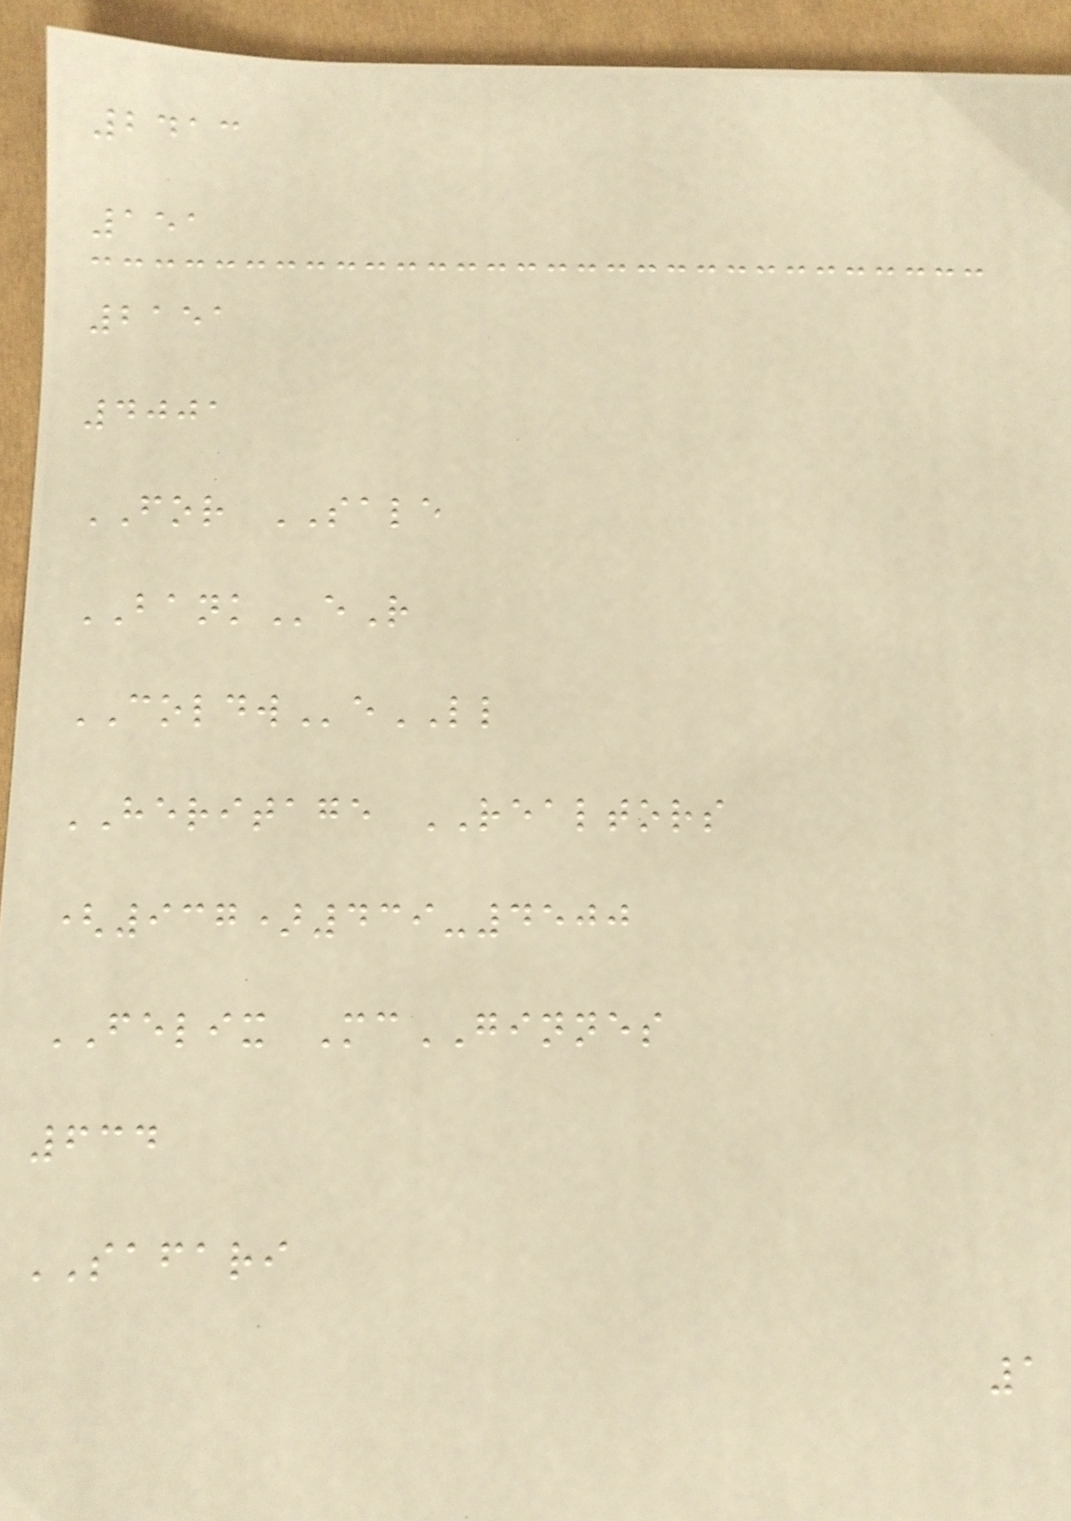2413
151
2151
4001
FOR SALE
BANKeR
COLDWeLL
HERITAGE REALTORS
(937)439-4500
FELIX McGINNES
634
SAFARI
1
